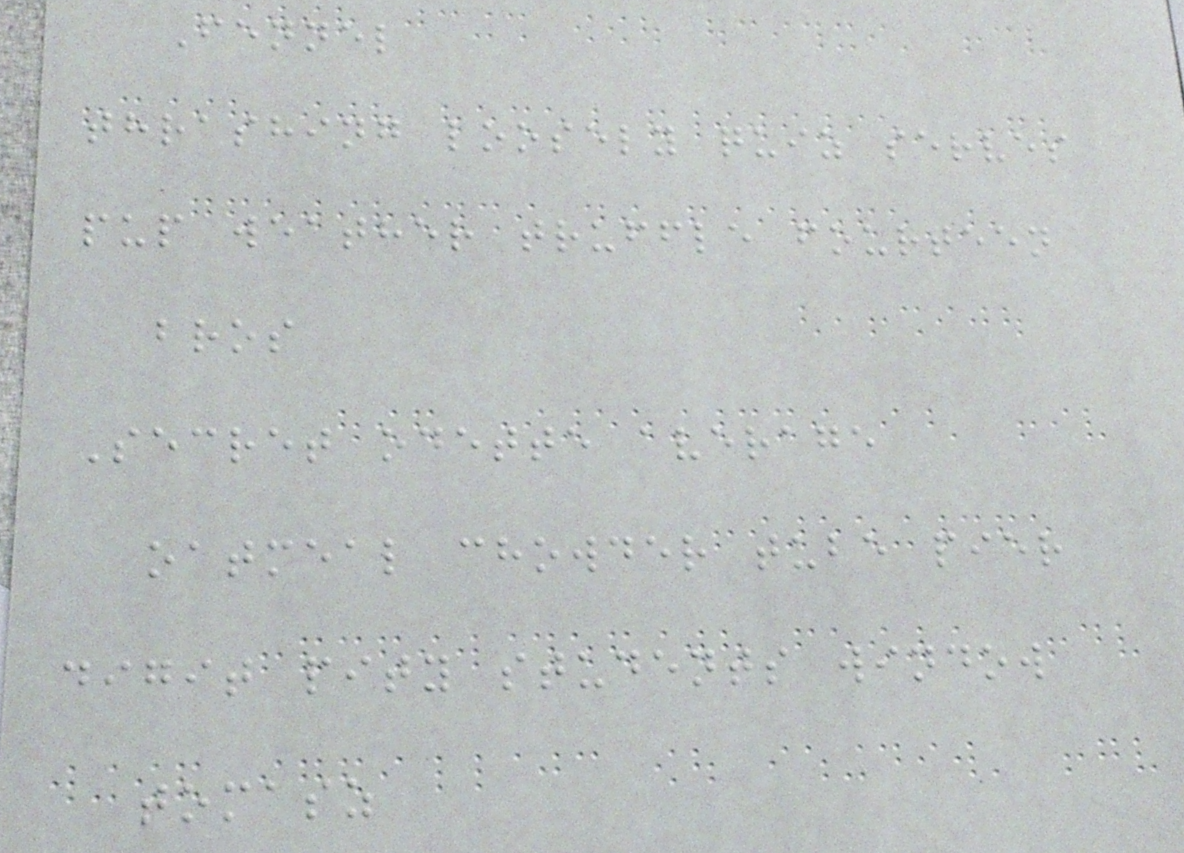Fennel
thrashing loosely quiz serves
pup weather truffle fourteen
bros
Secret odette average
oatmeal chowder tube pier
digit pity students window
tomasz
